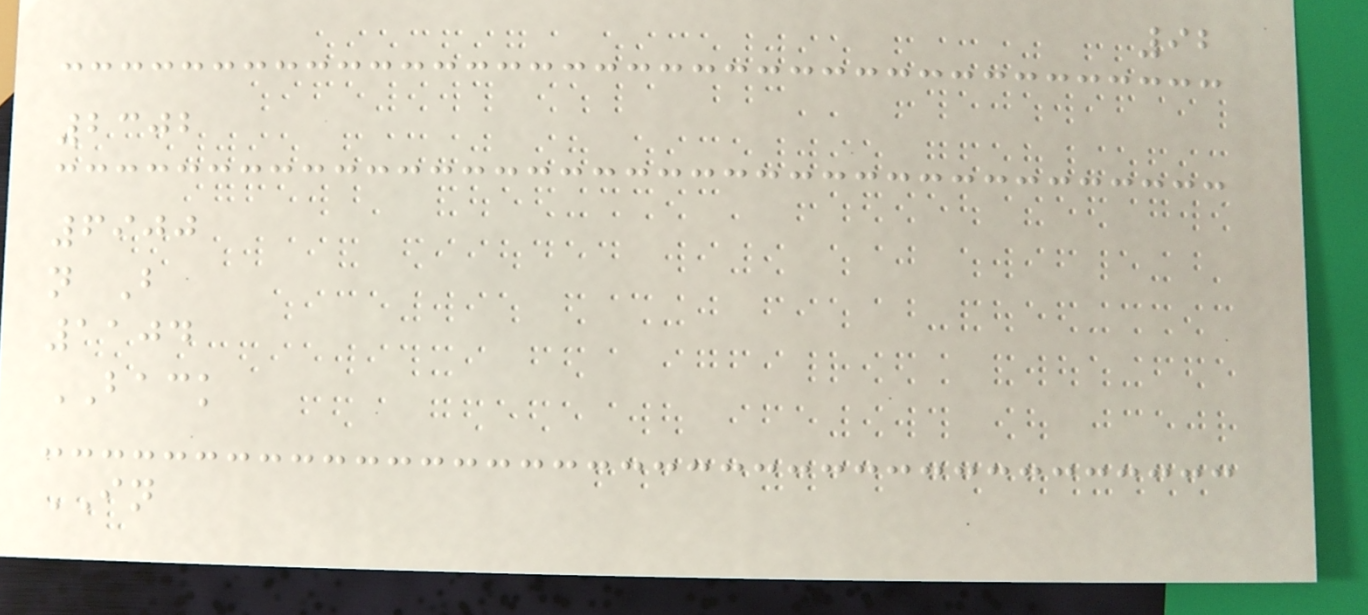92
2302
6900
n B
1104
BACK
IN
